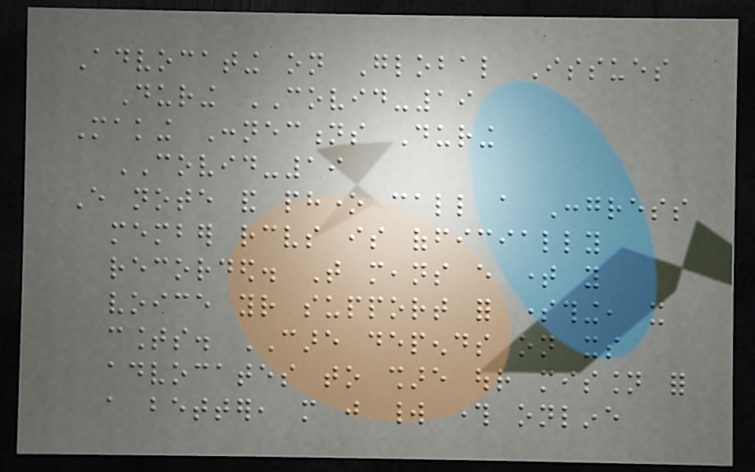Advocating on Global Issues
During COVID-19
Making Connections During
COVID-19
Every note and phone call a Congress
member receives is officially
recorded. That means every time you
voice your support for something, it
counts. CARE depends on its
advocates to share our mission for
a better, more just world through online
